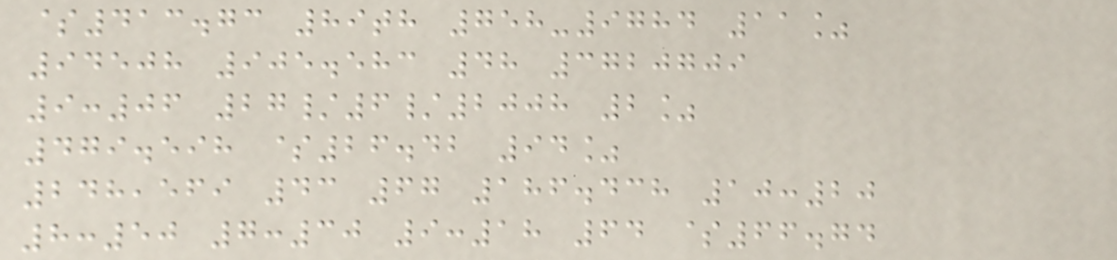$413.73 89th 758-9784 11%
94508 905.583 48 3720709
9:06 27/6/2008 2%
479.598 $26.42 94%
248,569 43 67 186.438 10:20
8:50 7:30 9:18 64 $66.74
